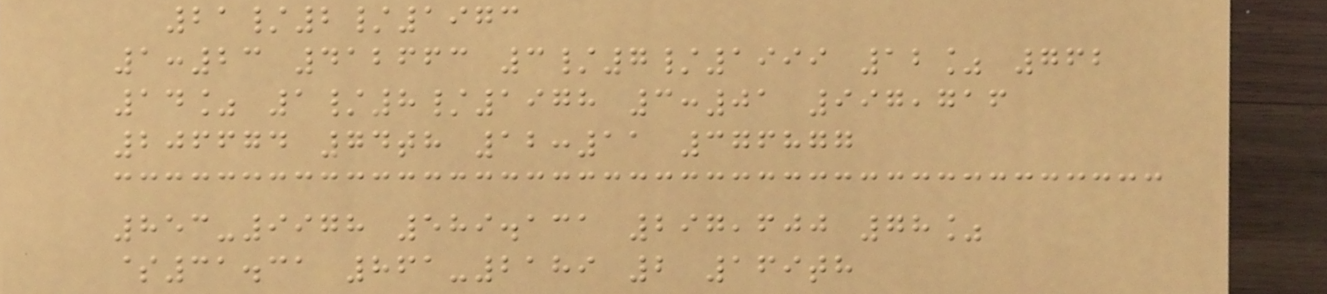21/2/1973
1:23 412663 3/7/1999 12% 762
14% 1/8/1978 3:01 997,716
206674 74th 12:11 376877
853-9978 589.131 297,600 78%
$31.31 861-2189 2 169th
